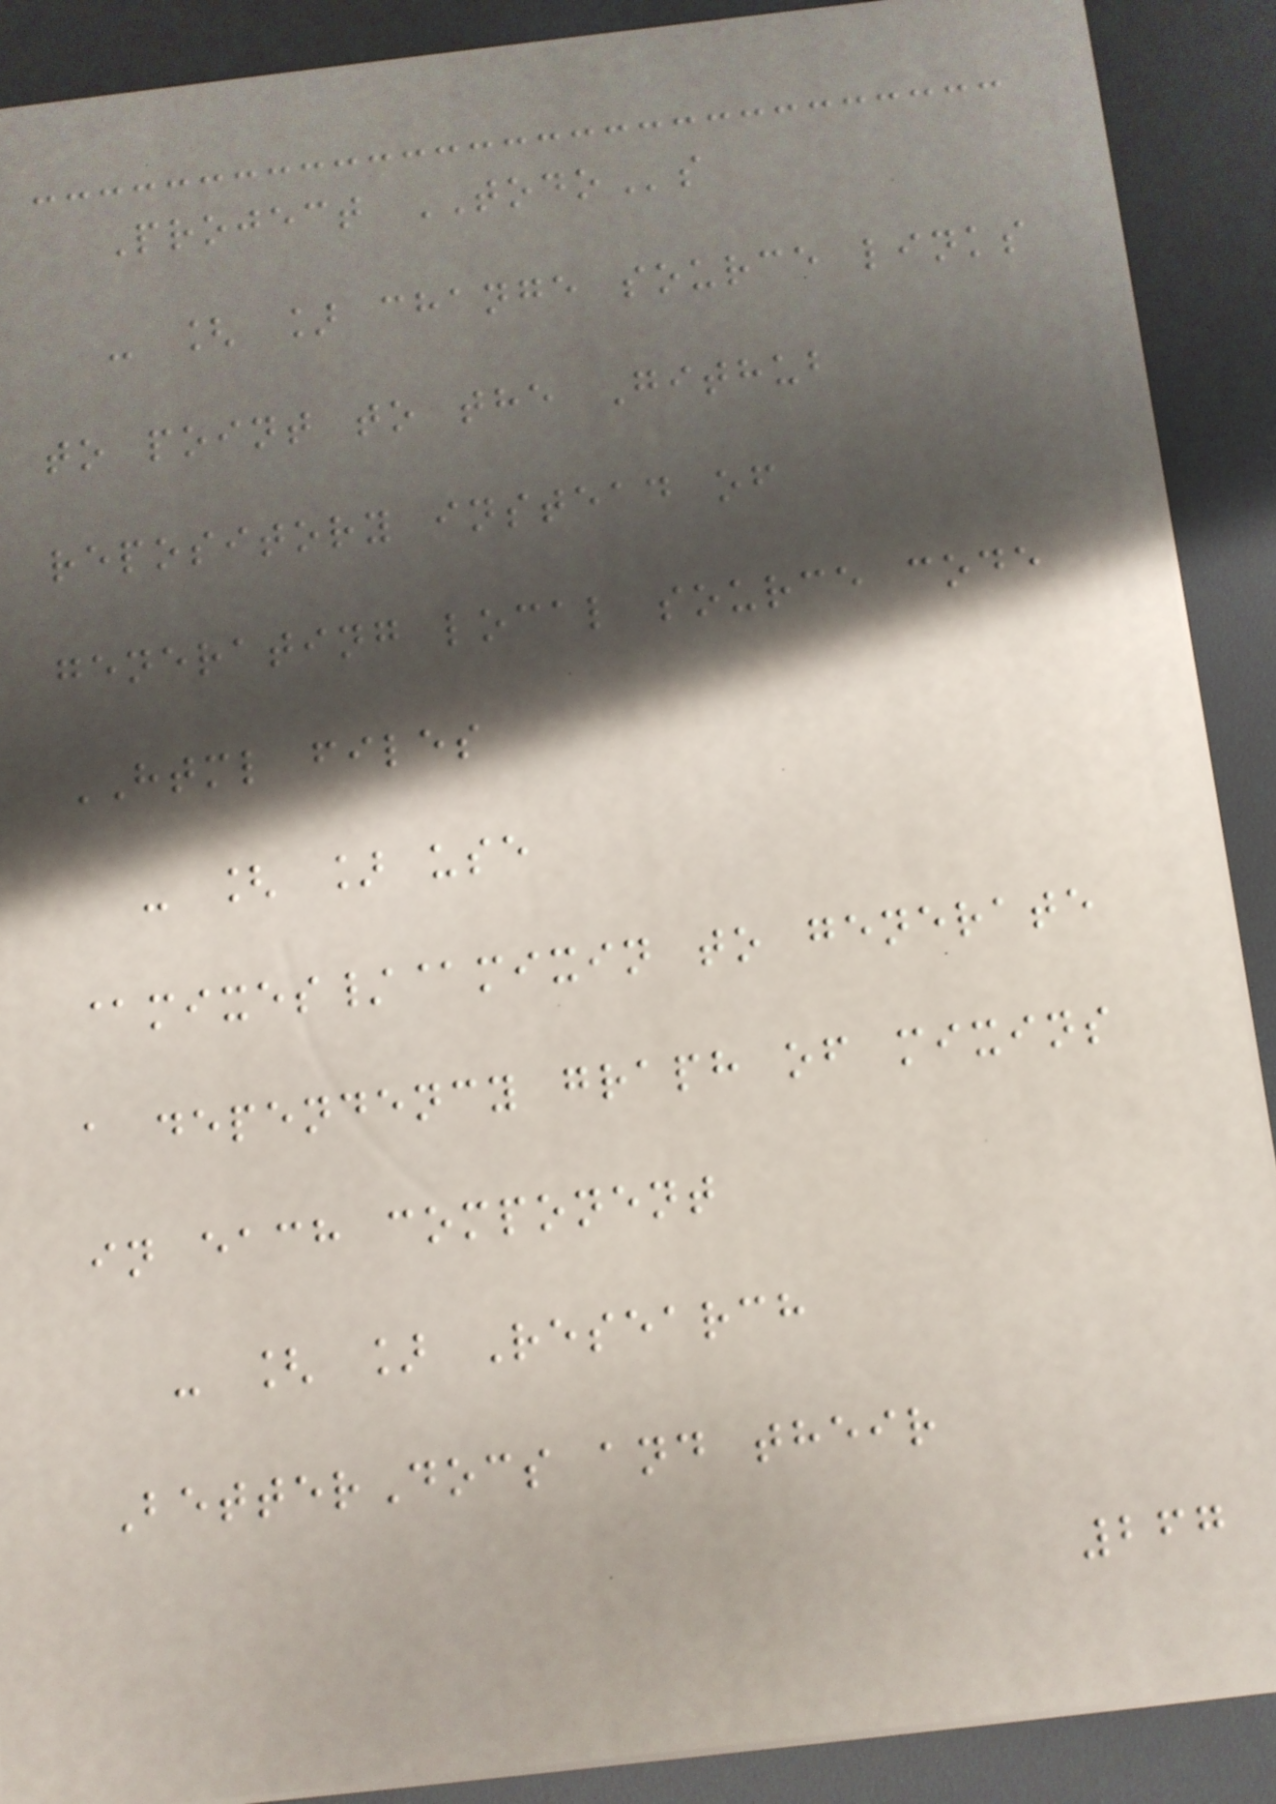Project TODOs
- [ ] change source links
to point to the Github
repository instead of
generating local source code
HTML files
- [ ] use
@mixes/@mixin to generate
a dependency graph of mixins
in each component
- [ ] Research
BetterDocs and their
267
